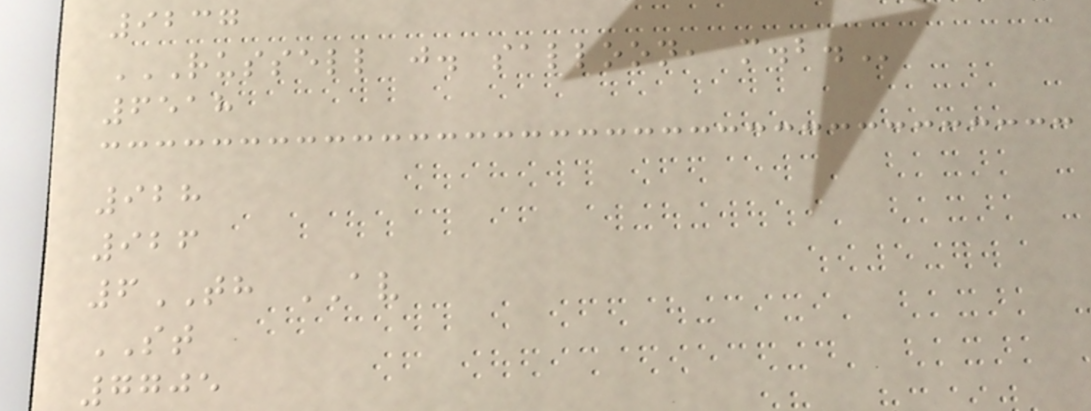9237
RUSSELL J. SALLOON, M.B.
6518
928
926
6TH AV
ST
7705
